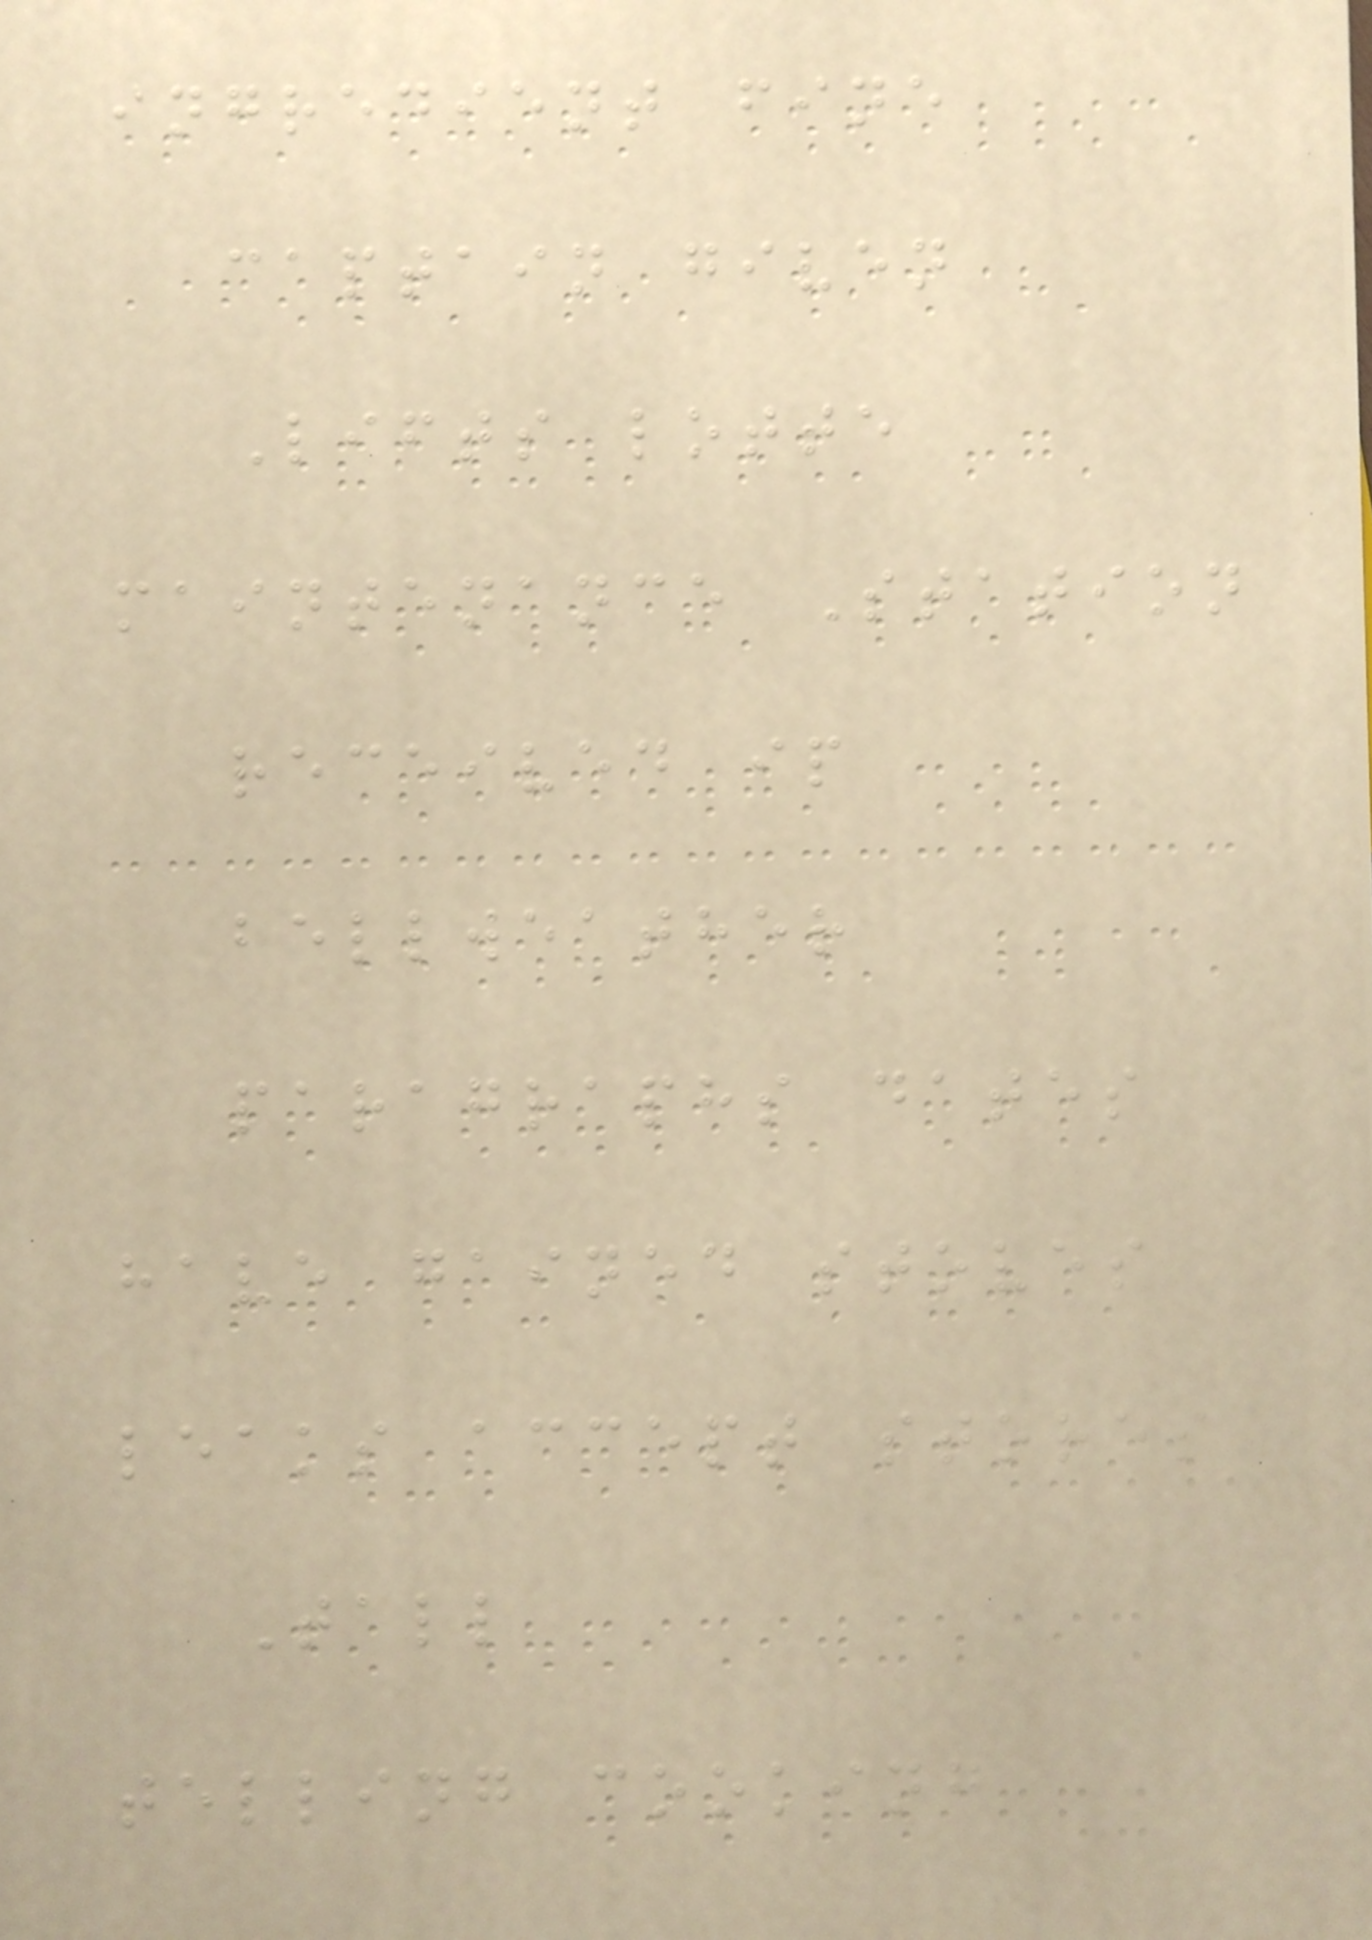ingredient fine
captain given
Lifts lotte
maintenance Station
received ip
bellweather
paragraphs dates
have gained stoves
leaks accept stores
Tall
telling cooking
